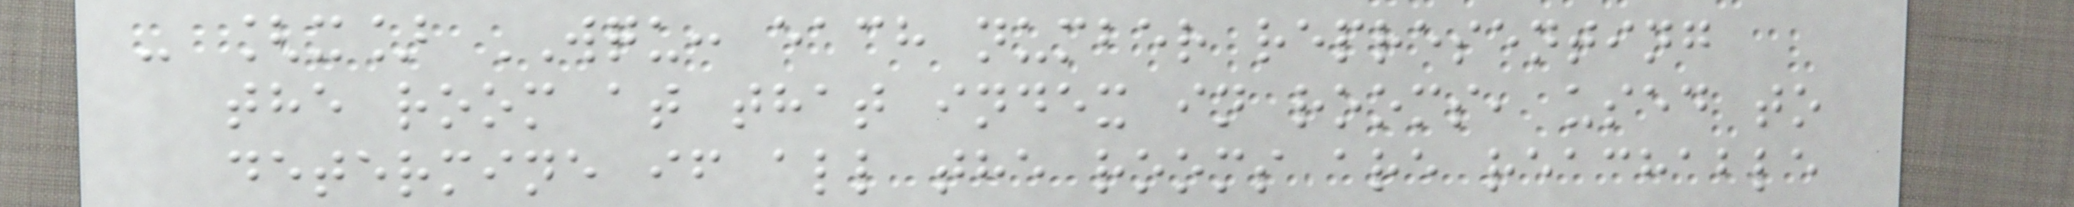- [x] WQU: each number representing
the room at that index in rooms, used to
determine if all the rooms are reachable
